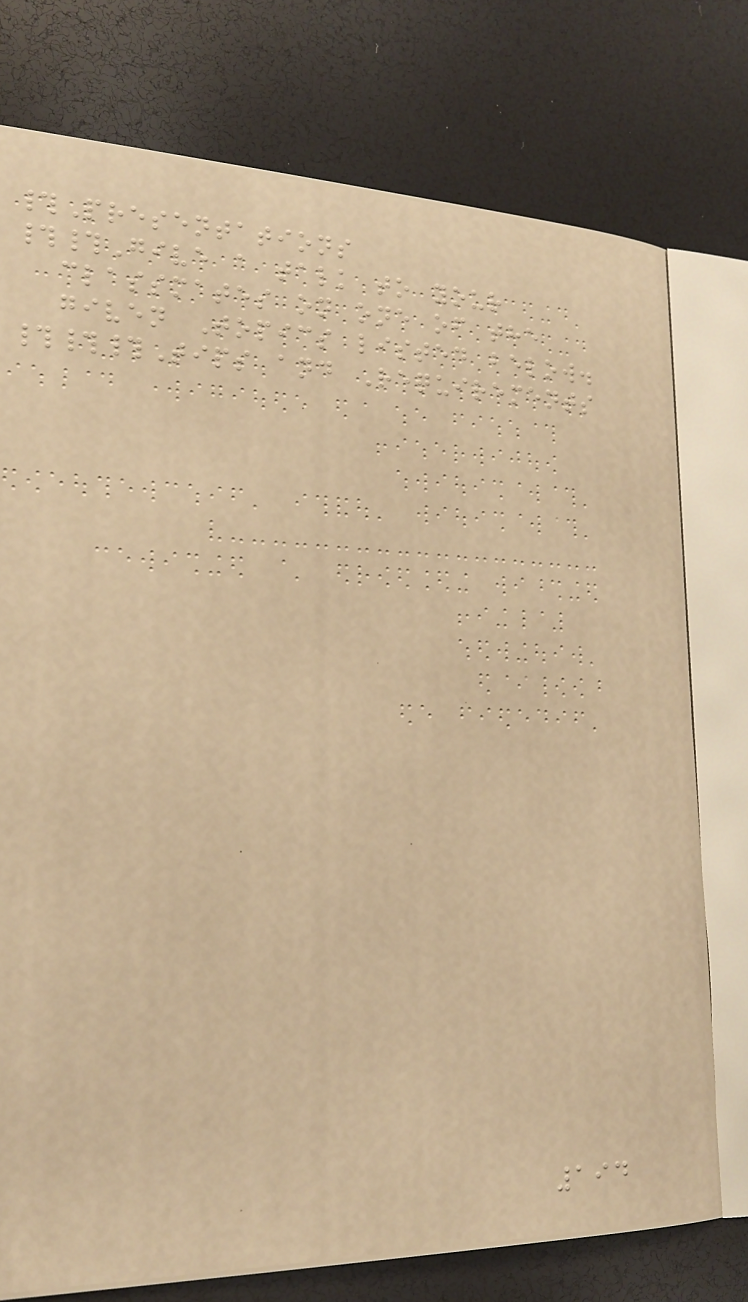#Presentations
##Give a talk to your
classmates on one of the
given Topics listed below.
###Tips and Requirements
194
